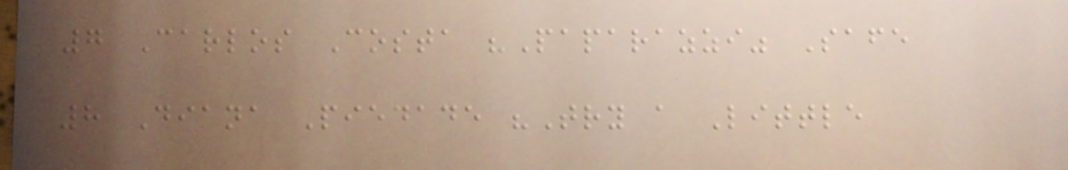7 Carlos Costa "Paparazzi" Safe
8 Diana Piedade "Try a Little
